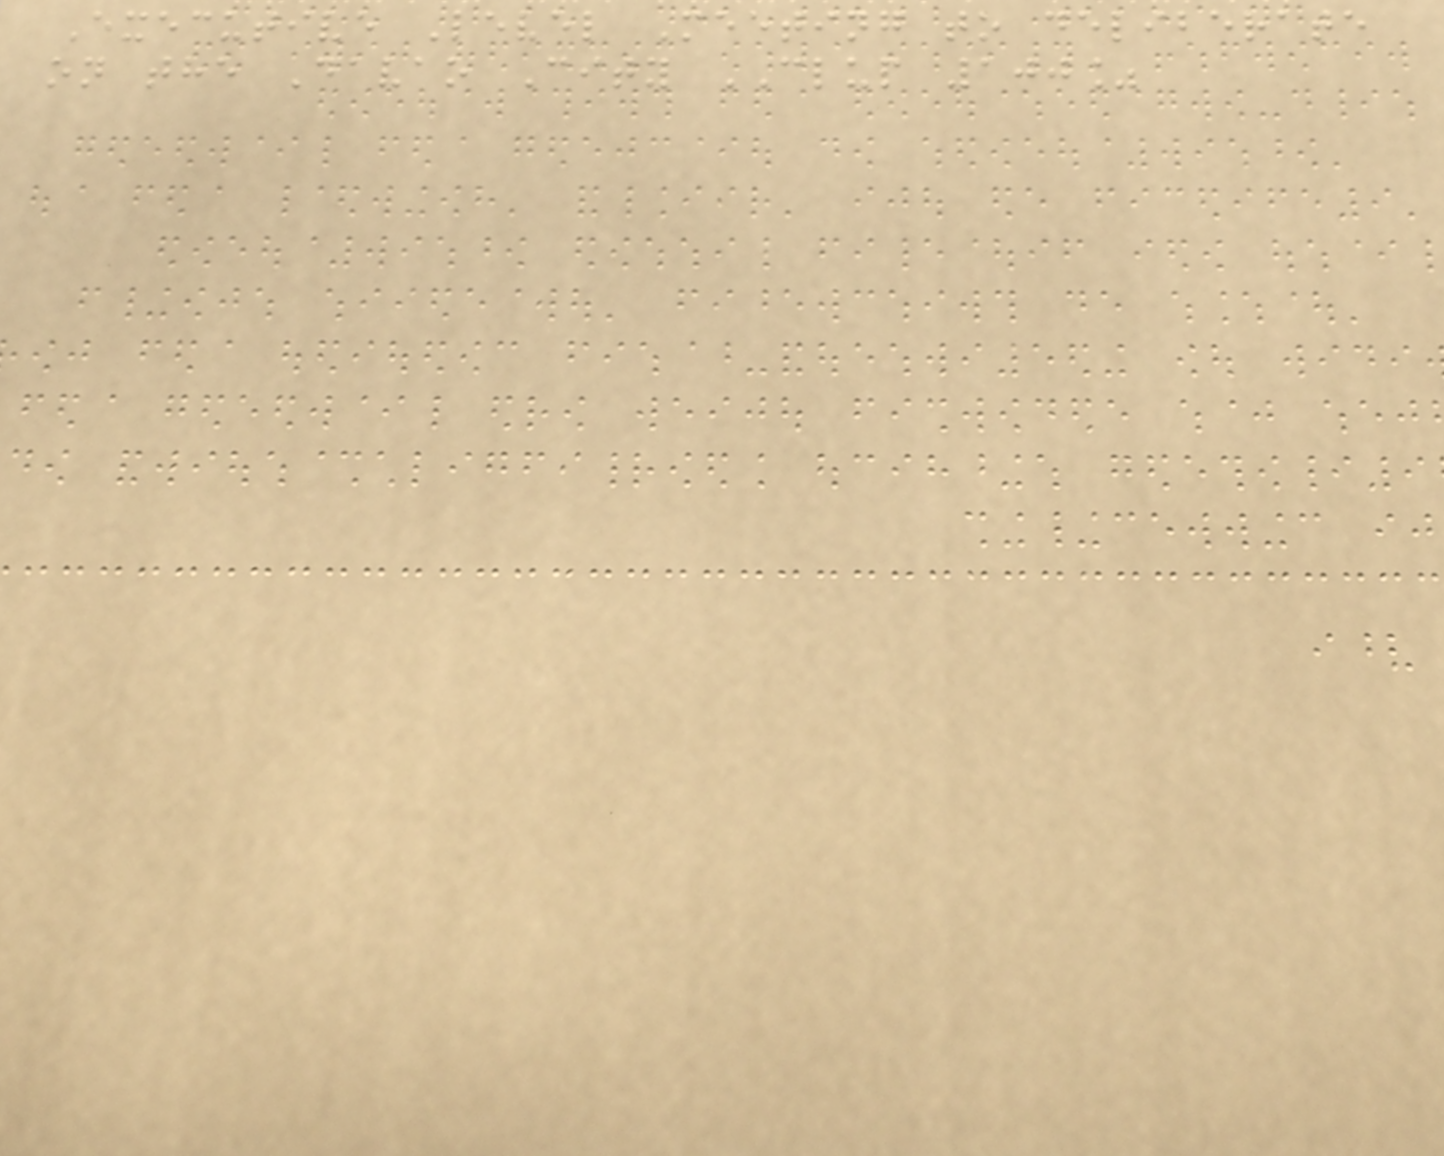Executive Level Meeting to deliberate
on the Davao City CLUP 100%
